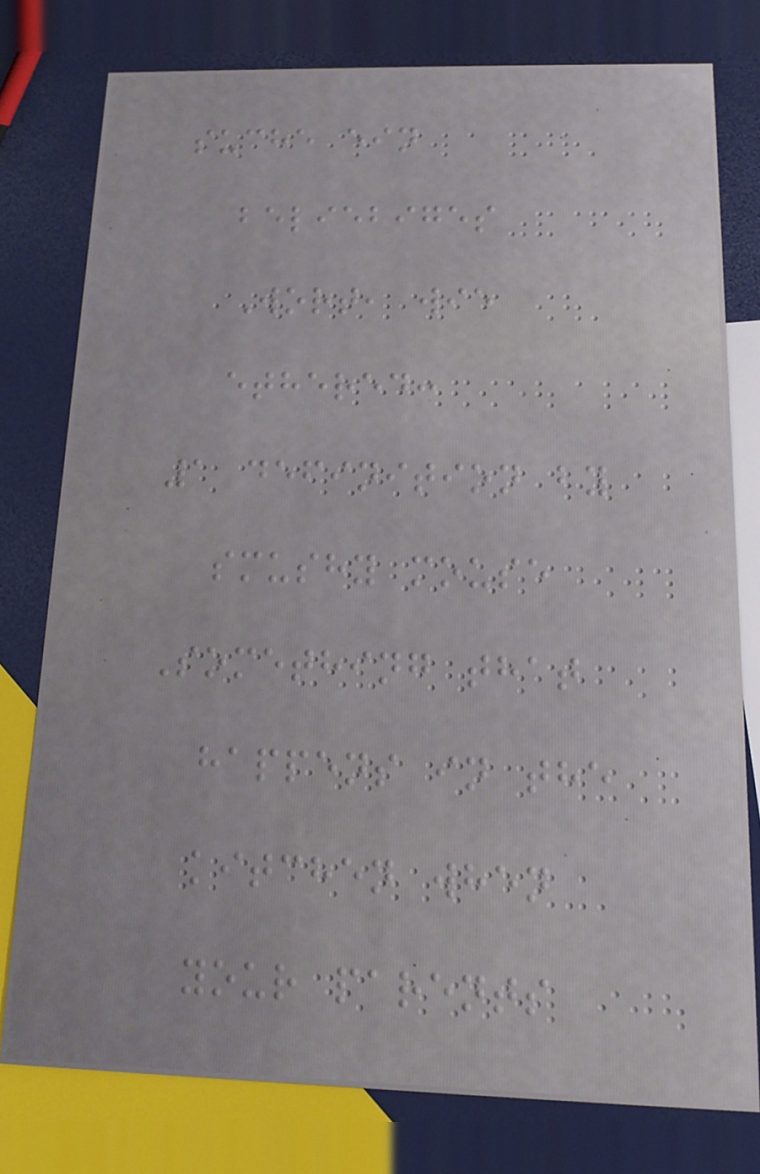suche ein
beliebiges
Wort, wie
ethered:
1 definition by
smushy mouse
Something that
happens in the
kitchen when
your parents
